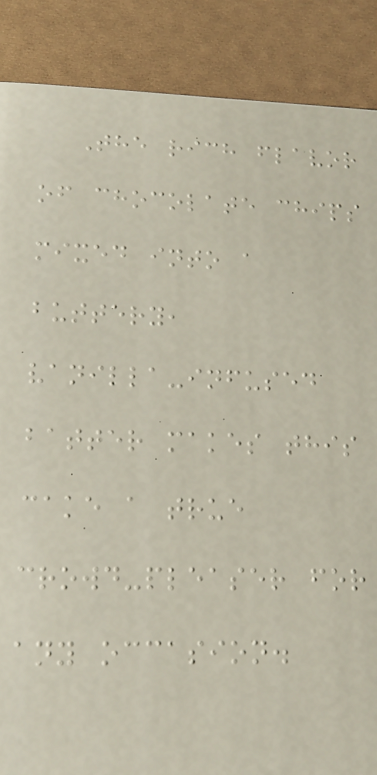The rich flavor
of chocolate chips
mixed into a
buttery,
vanilla-infused
batter makes this
cake a true
crowd-pleaser for
any occasion.
